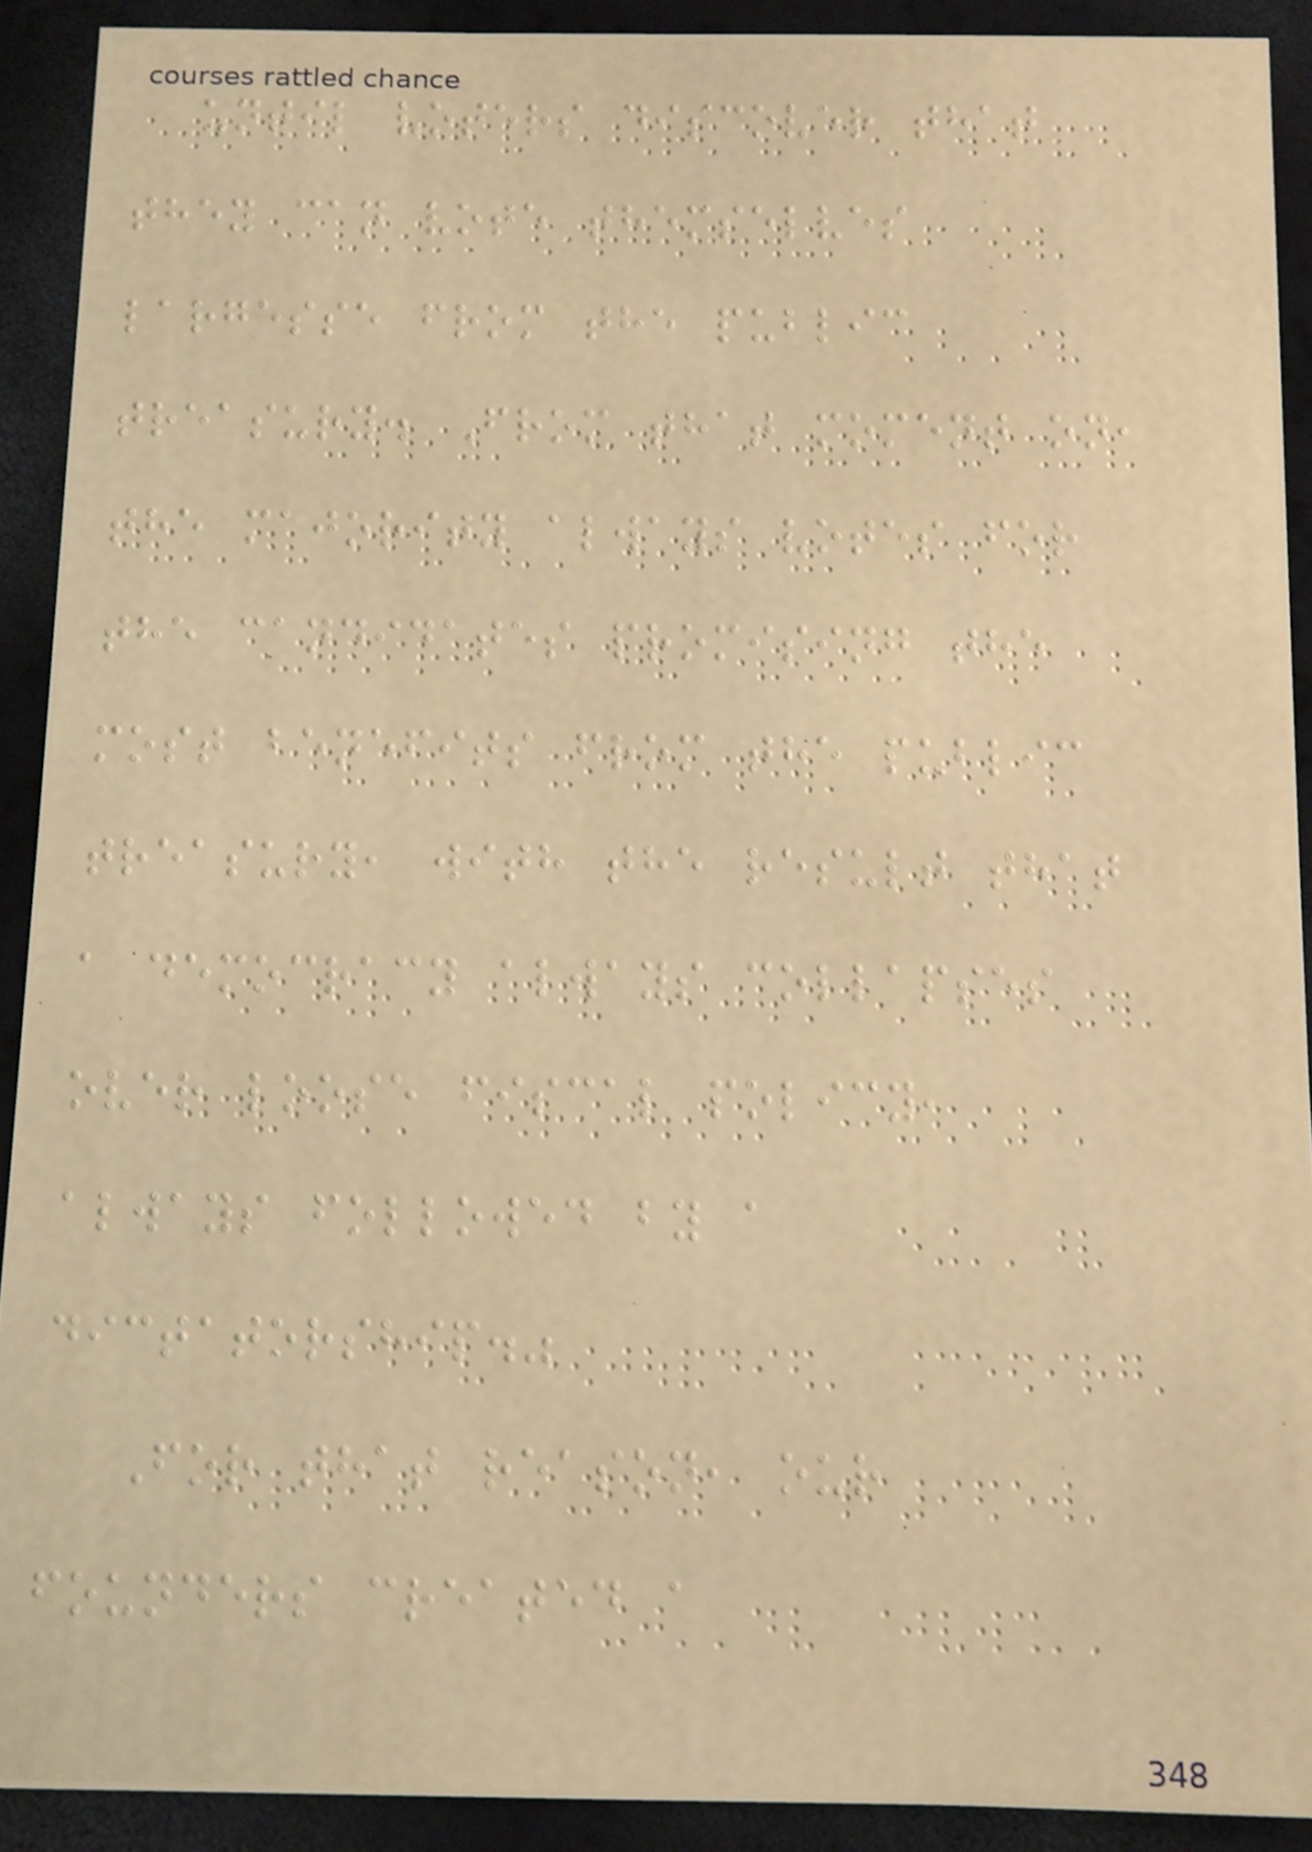until voters discover that
they can vote themselves
largesse from the public
treasury. From that moment on,
the majority always votes for
the candidates promising the
most benefits from the public
treasury, with the result that
a democracy always collapses
over loose fiscal policy,
always followed by a
dictatorship."
For that reason, our
founders created a
